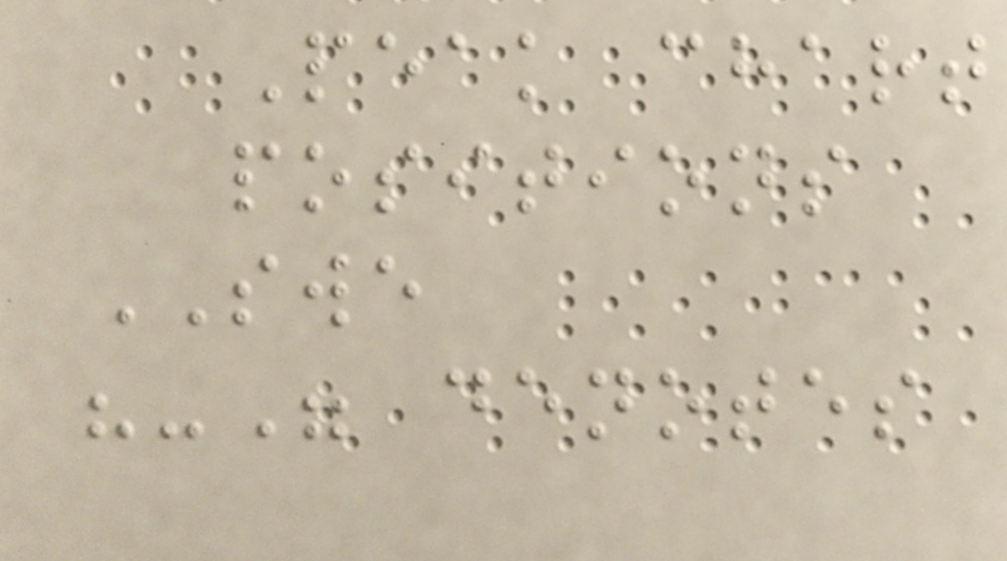Peak chart
positions
SWE
"-" denotes
